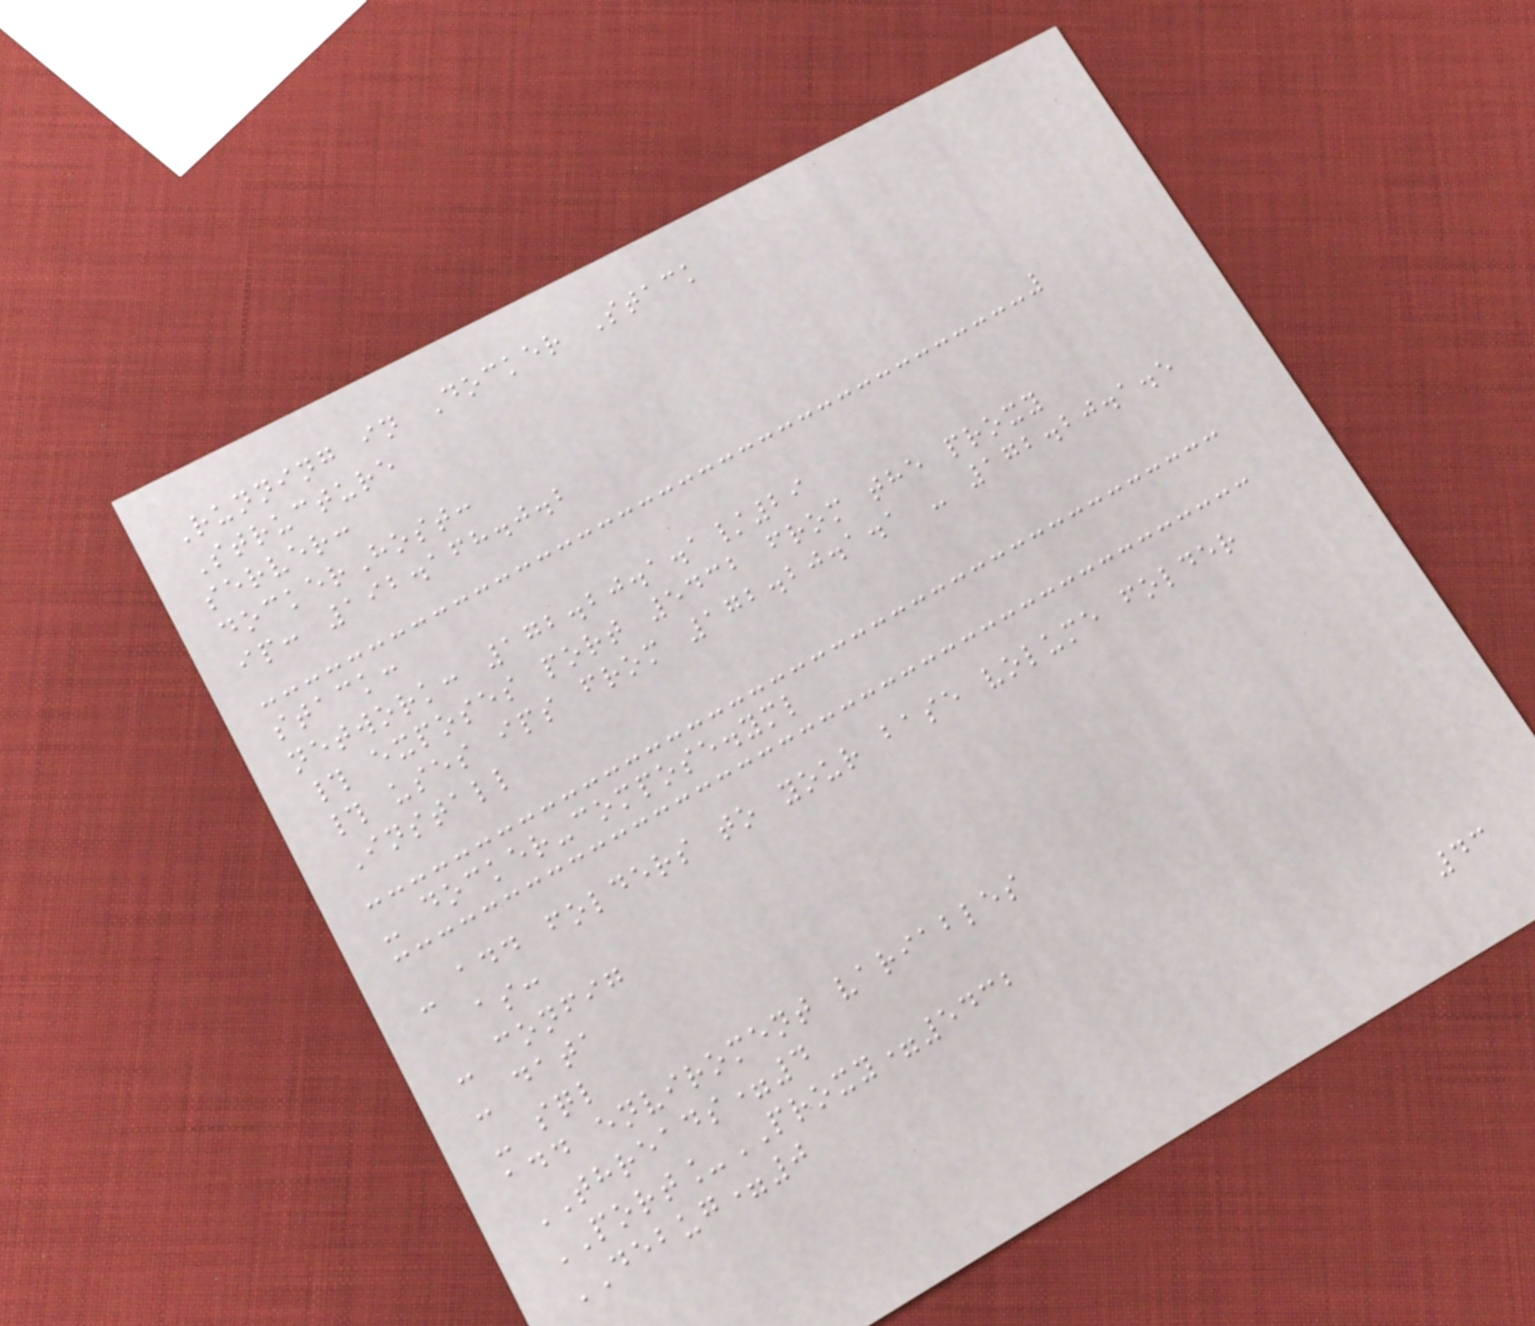Running in Docker Stack
Structure
server:
dockerHost:
ip: 192.168.0.2
stack:
network: 172.20.1.1/29
# exposes port 5432 from the proxy
# uses ips from 172.20.1.1 - 172.20.1.5
Install
- docker-compose.yml
- add folders to your base volume folder
as:
- config
- data
- sql
add enviroment variables
THREADS=4
PORT_PROXY=5432
DEBUG=0
43
